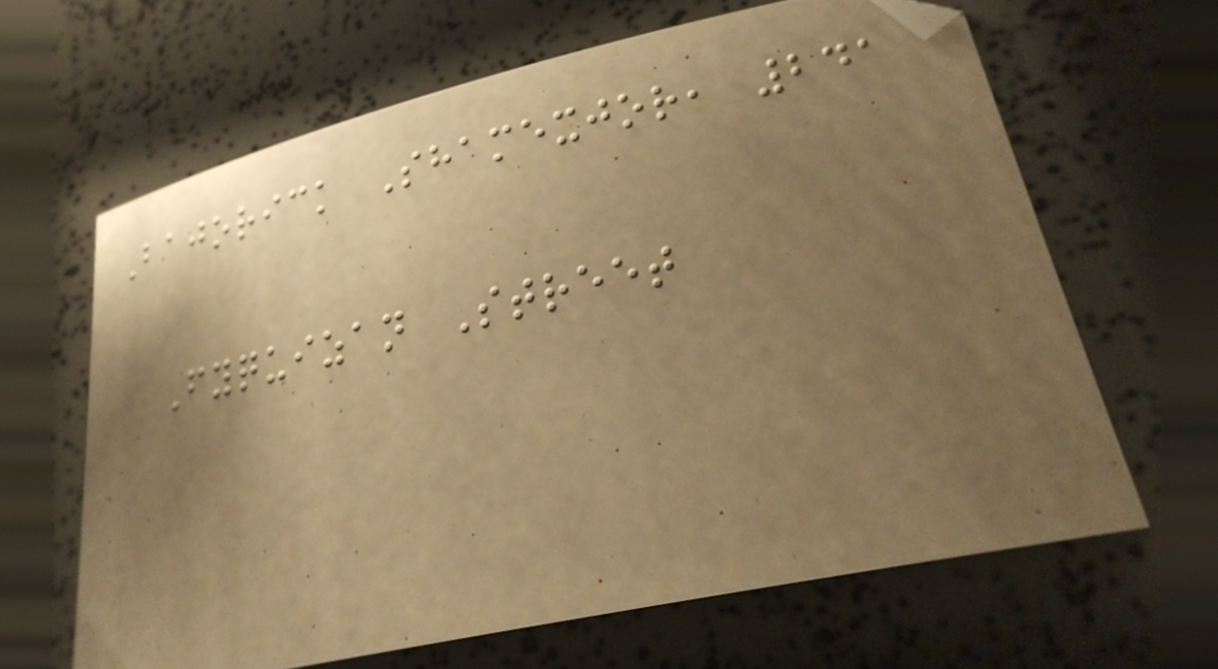Bajorick Shamexjor, 241
Fyquizan Street
